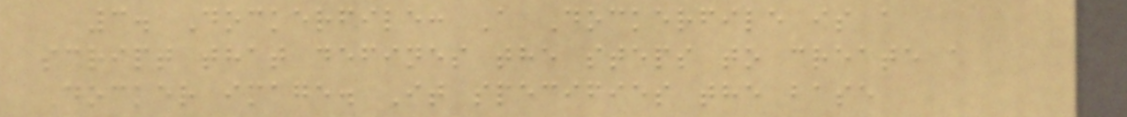3. Dockerfile: A Dockerfile is a
script that defines the steps to create a
Docker image. It specifies the base
